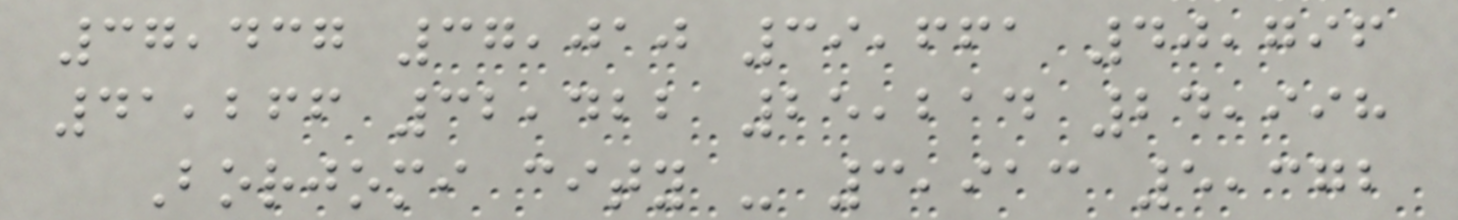37,437 37,010 39,661 40,796
41,266 32,422 25,214 24,998
Borjomi city - 3,913 5,372
